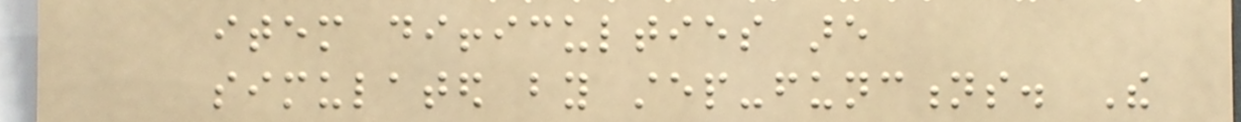item difficulties are
simulated by step-functions. The
